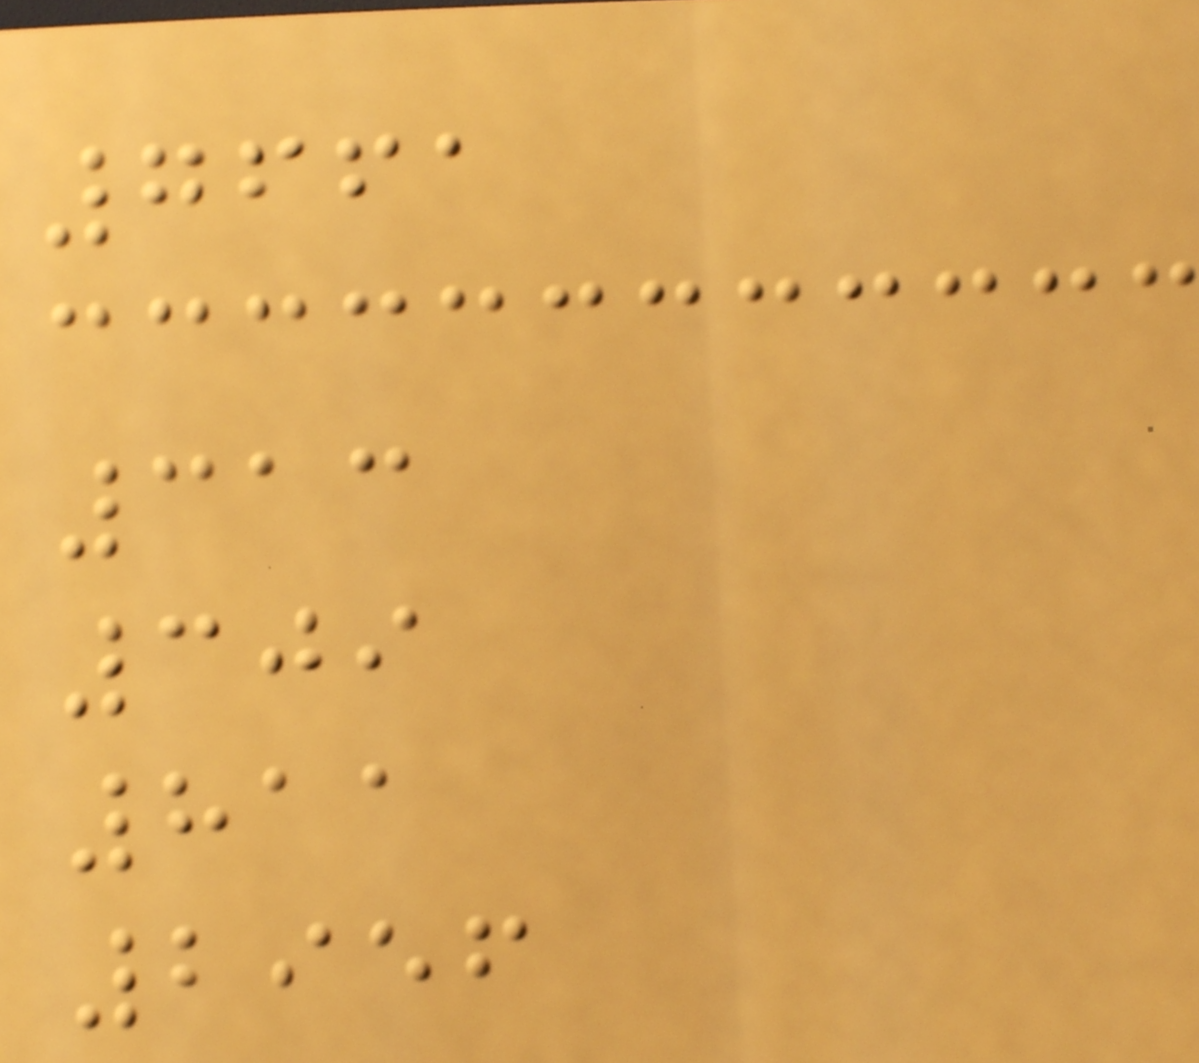7661
313
309
811
2956
